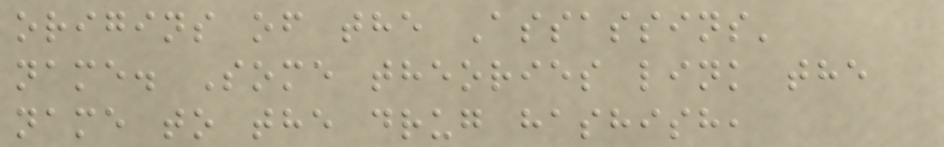origins of the Assassins'
name. Some theories link the
name to the drug hashish,
